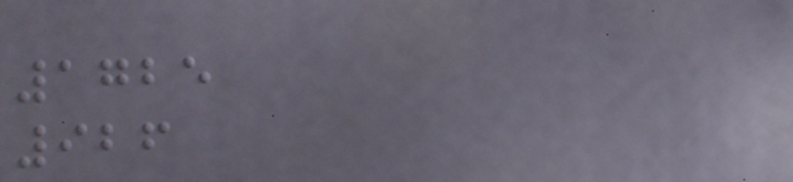1725
926
